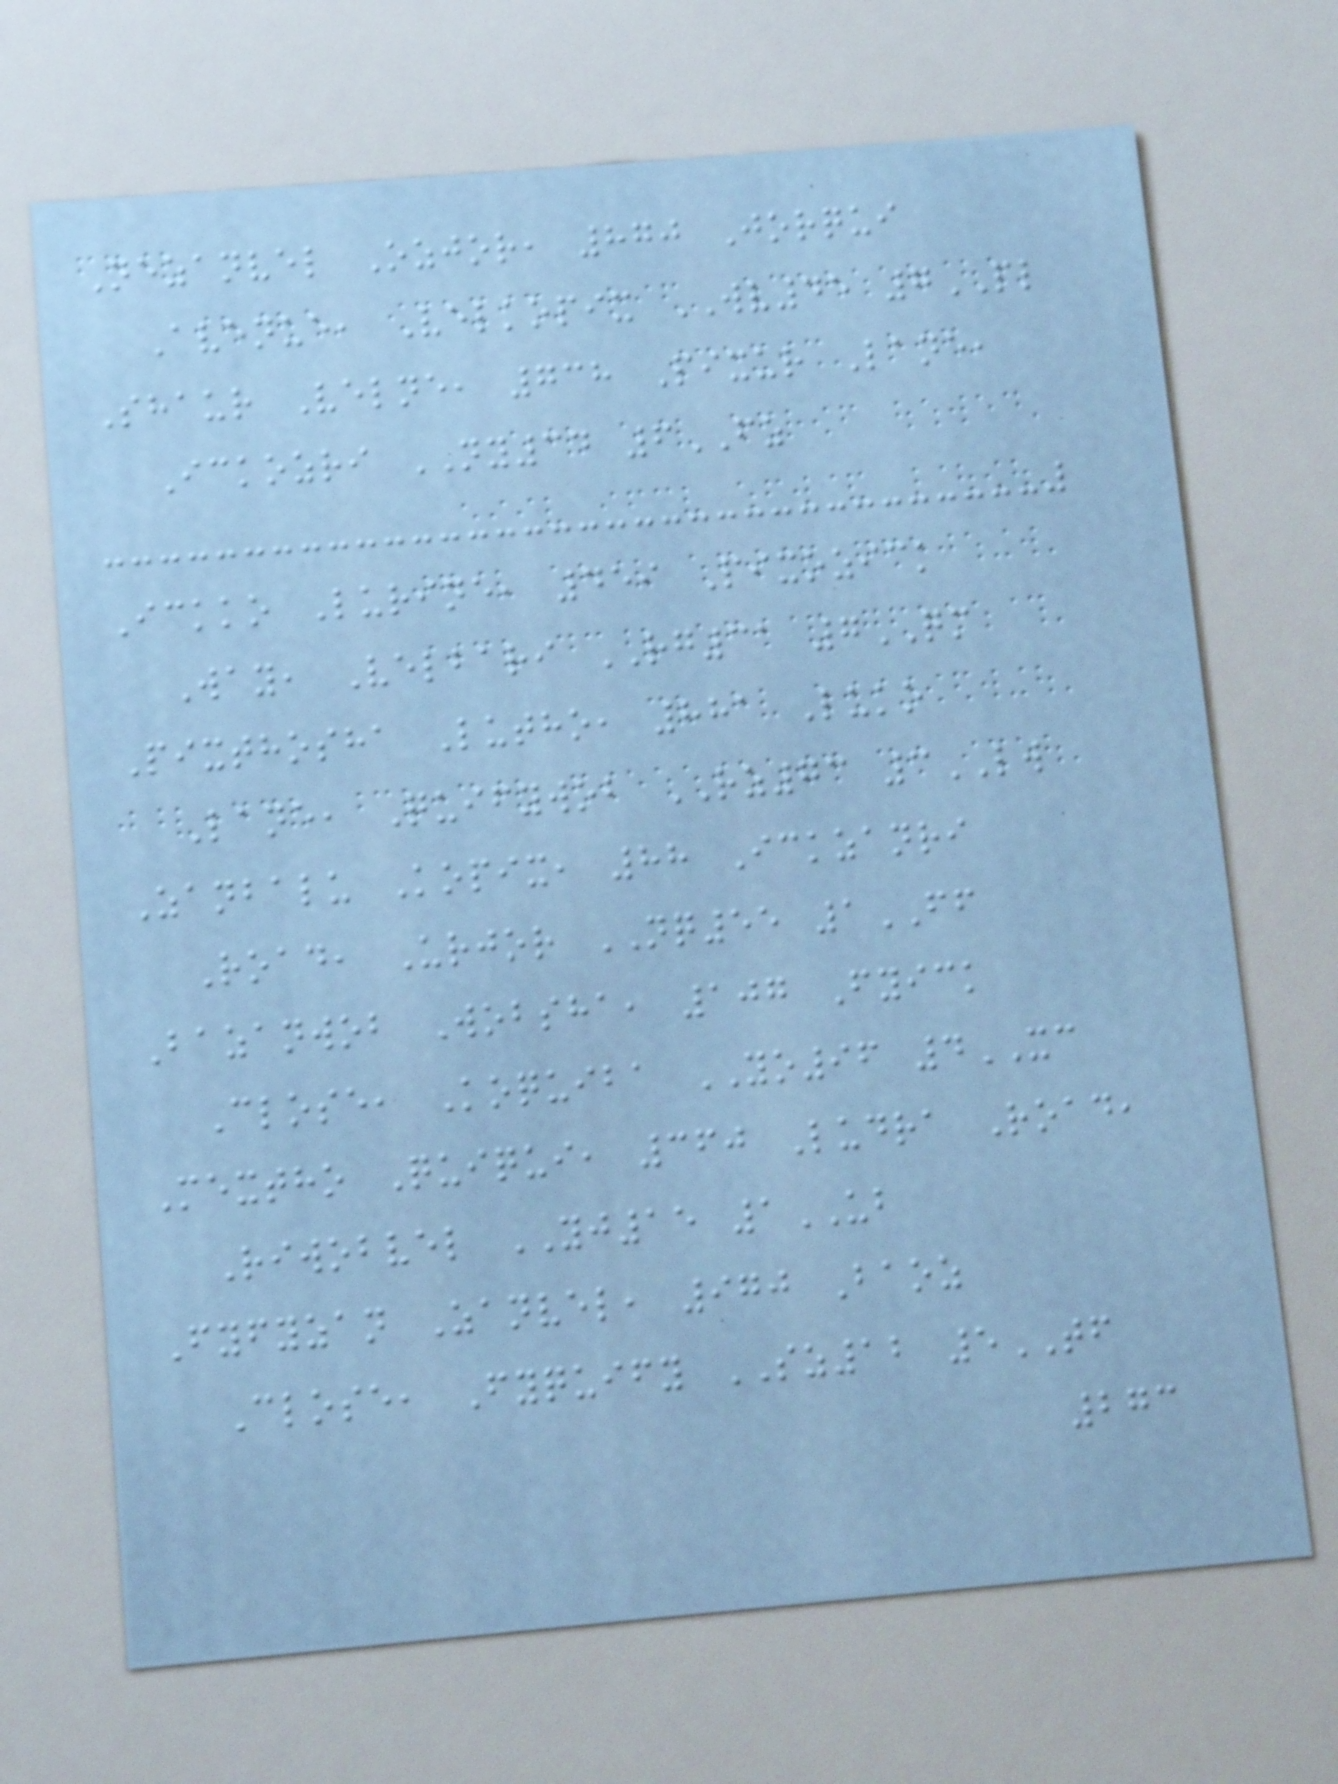Nezanvel Ozjor, 870 Jorqui
Avenue, Velkopix WV45 7PL
Shaur Velne, 738 Pixur Lane,
Ickozri NY34 6FZ
Ickko Lurine, 459 Pixozick
Way, Velbari RG31 7QM
Pixthosha Lutho, 881 Luko
Lane, Quifywob RZ73 3LW
Zanbalu Kopix, 88 Ickzanri
Road, Urjor NQ55 1FF
Bazanwob Wobsha, 107 Fyick
Close, Koquiba YO96 4XC
Mextho Quiqui, 360 Ludra Road,
Riwobvel YJ15 1UB
Fyfyzan Zanvel, 970 Baoz
Close, Fyquify SZ12 5TF
273
